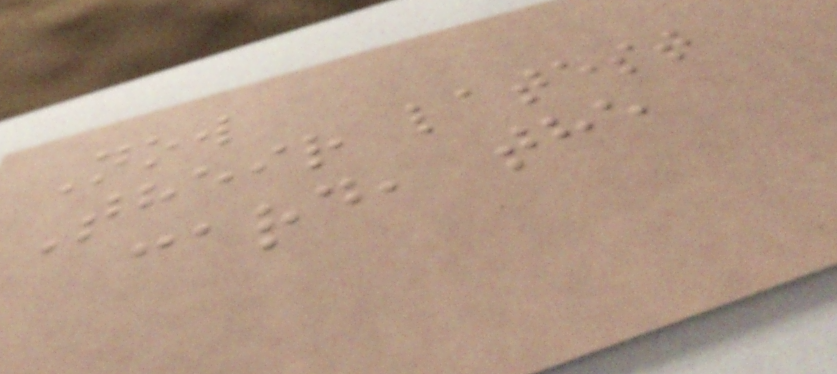Now
Their latest
card, the
